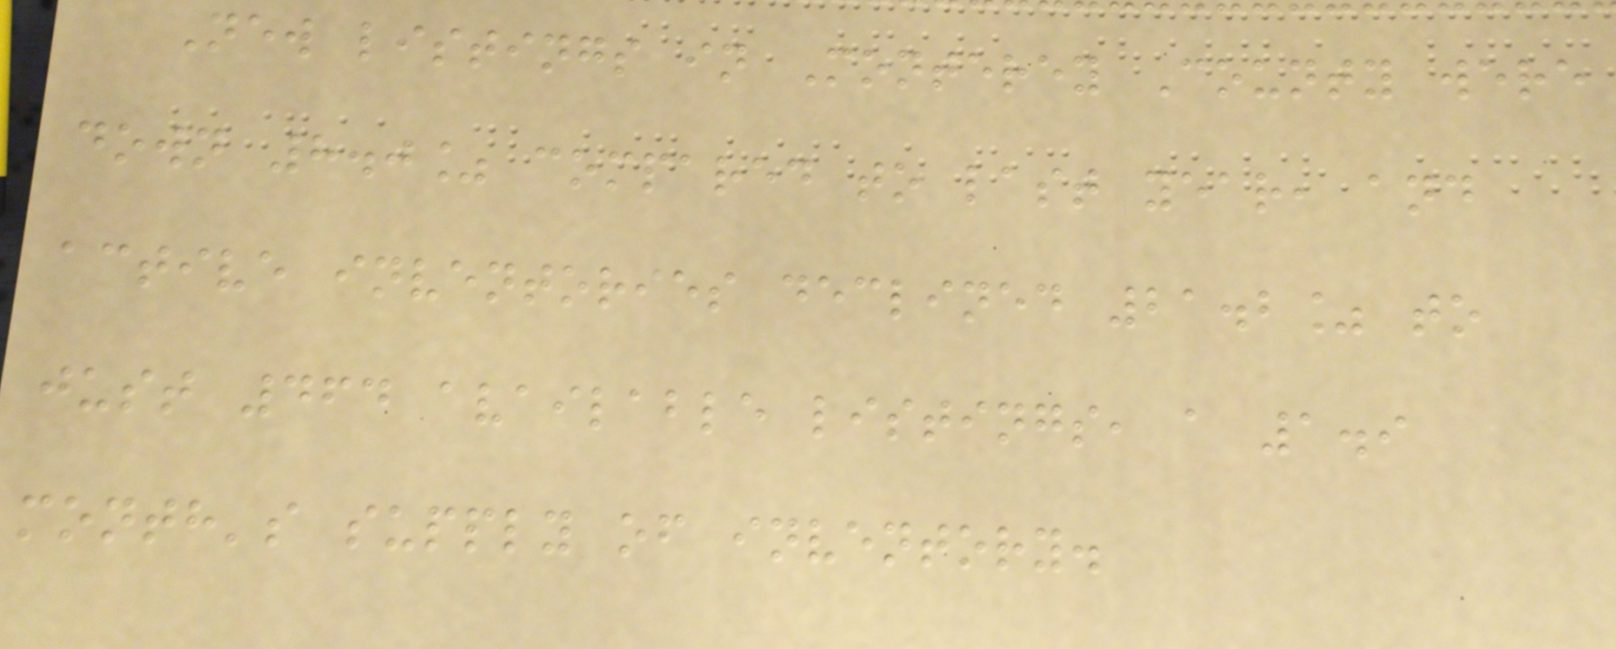New listings in Monterey County were
down 8.0% compared to last year, and
active inventories declined 21.2% to
just 464 available listings, a 1.9
month's supply of inventory.
